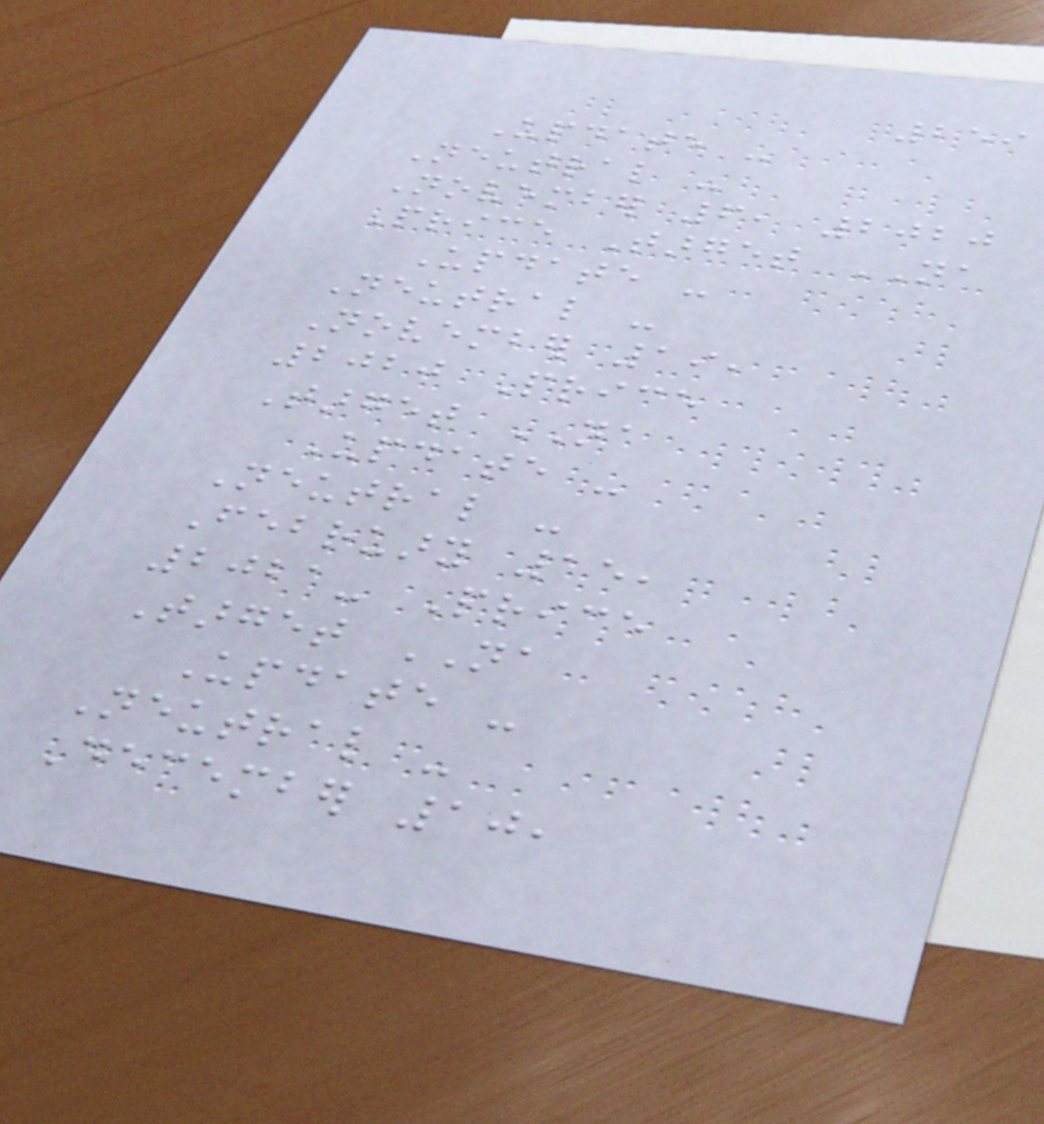259
Update -
Neutral -
November 6, 2020
Price Target NA
Update -
Neutral -
November 19,
2020 Price
Target NA
Update -
Neutral -
February 15,
2021- Price
Target NA
Update -
Neutral -
December 10,
